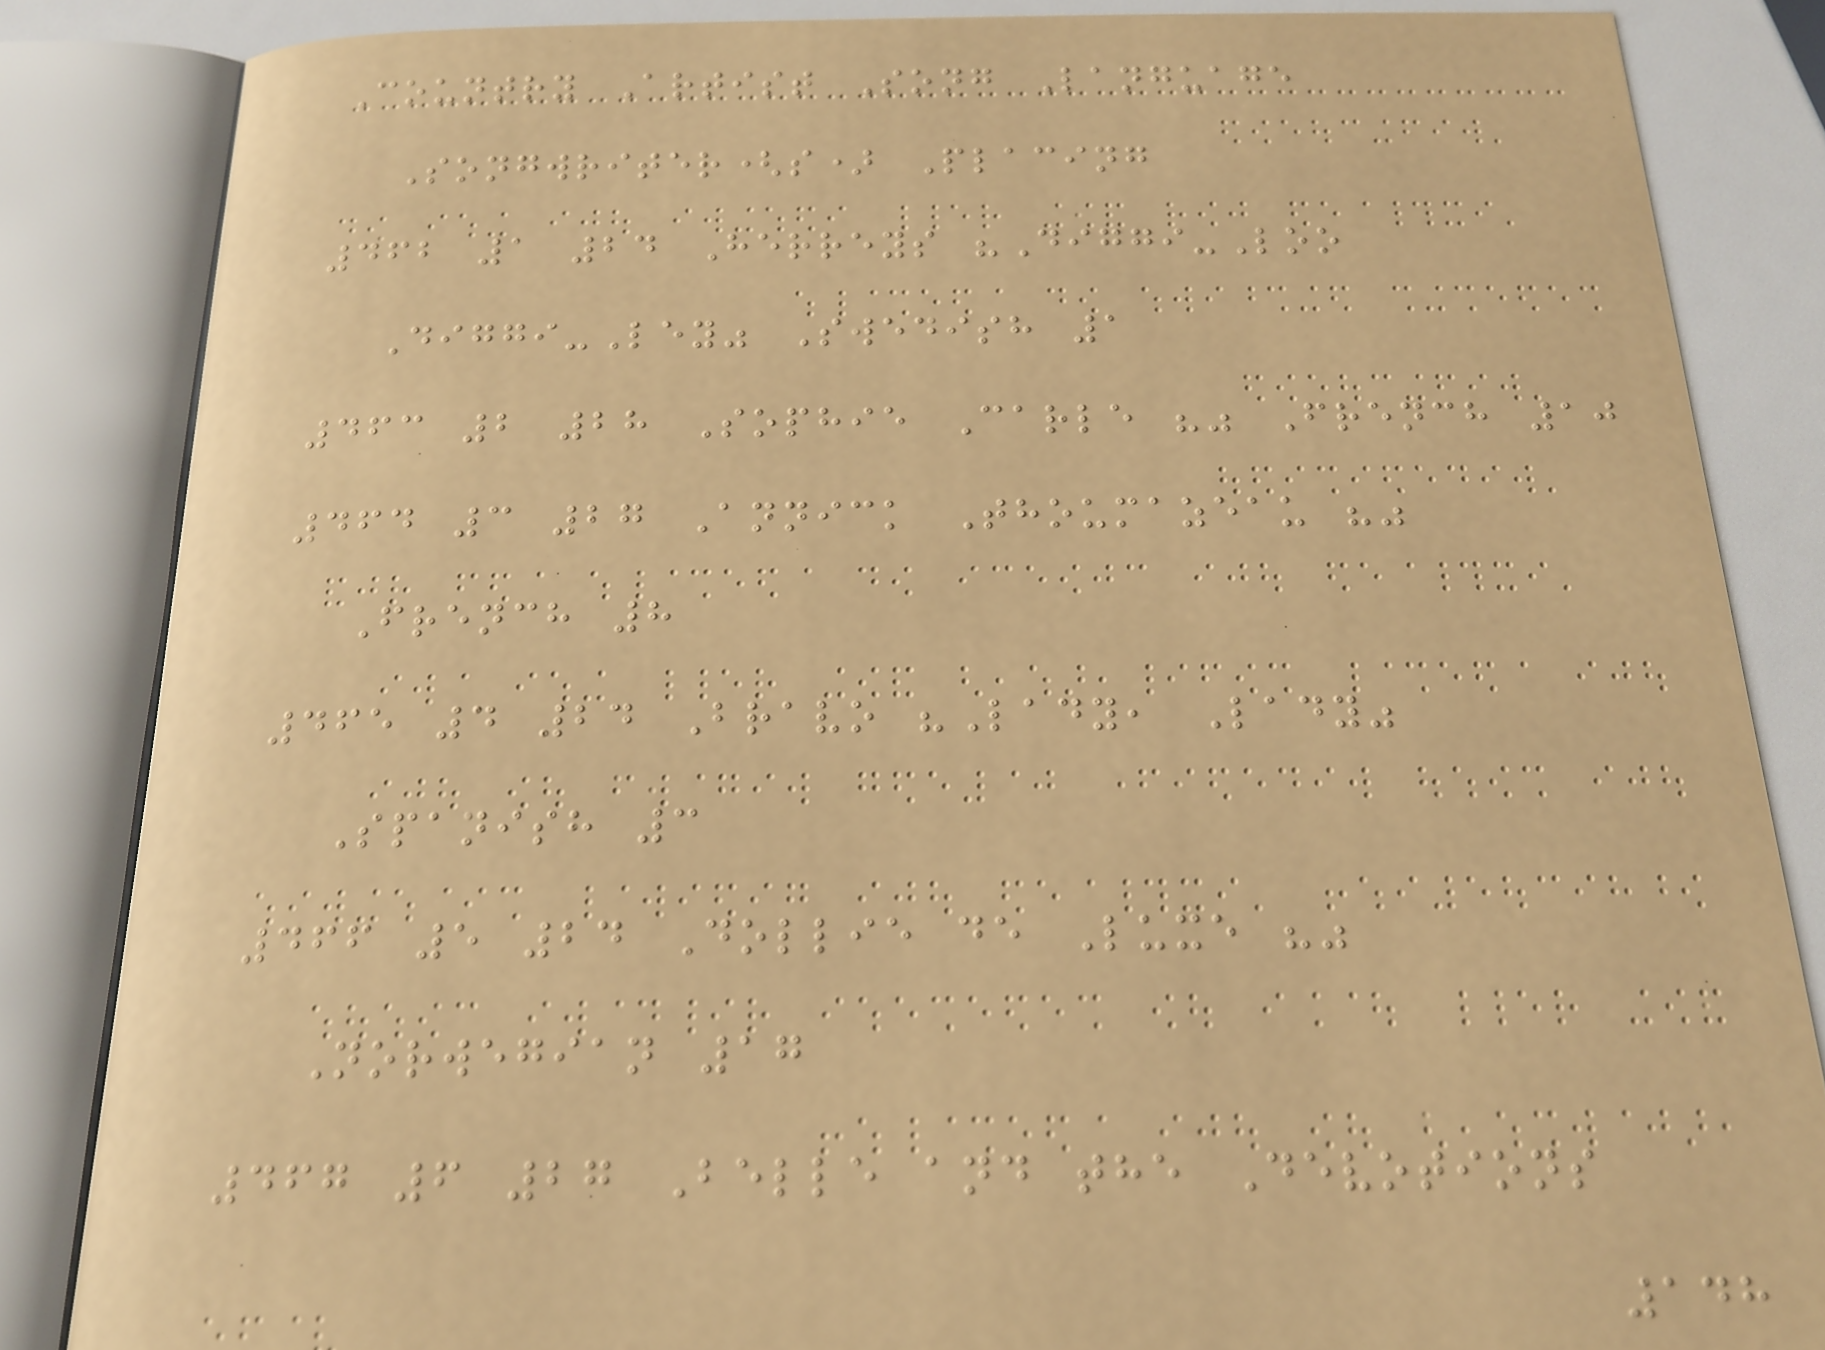Country Artist Song Language
Songwriter(s) Placing
462 1 24 Herreys "Diggi-Loo
Diggi-Ley" Swedish 1
463 2 28 Sophie Carle "" French 10
464 3 27 Annick Thoumazeau ""
French 8
465 4 24 Bravo "Lady, Lady"
Spanish 3
466 5 24 Dollie de Luxe ""
Norwegian 17
467 6 27 Belle and the Devotions
148
